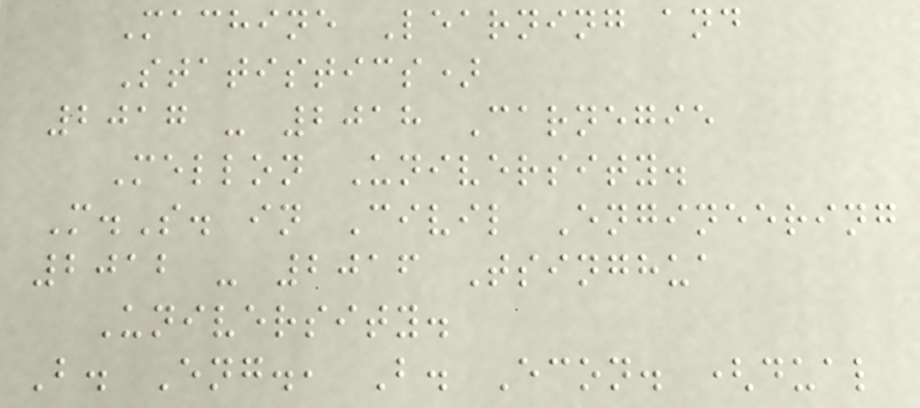Machine Learning and
Statistics)
2017 - 2018 Carnegie
Mellon University.
M.S. in Civil Engineering
2012 - 2016 Tsinghua
University.
B. Eng., B. Econ. (dual
